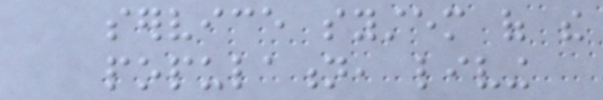service system of the
population, living
